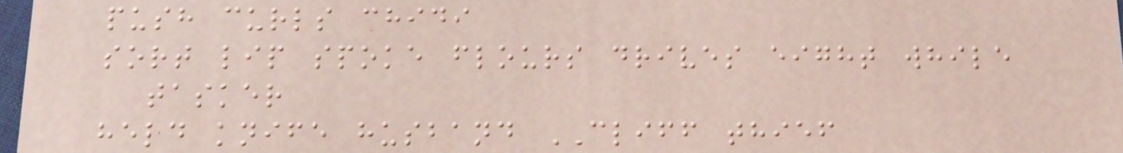push curls chidi
sort lip spoke flours drives eight while
tasker
held knife husband CLIFF thief
